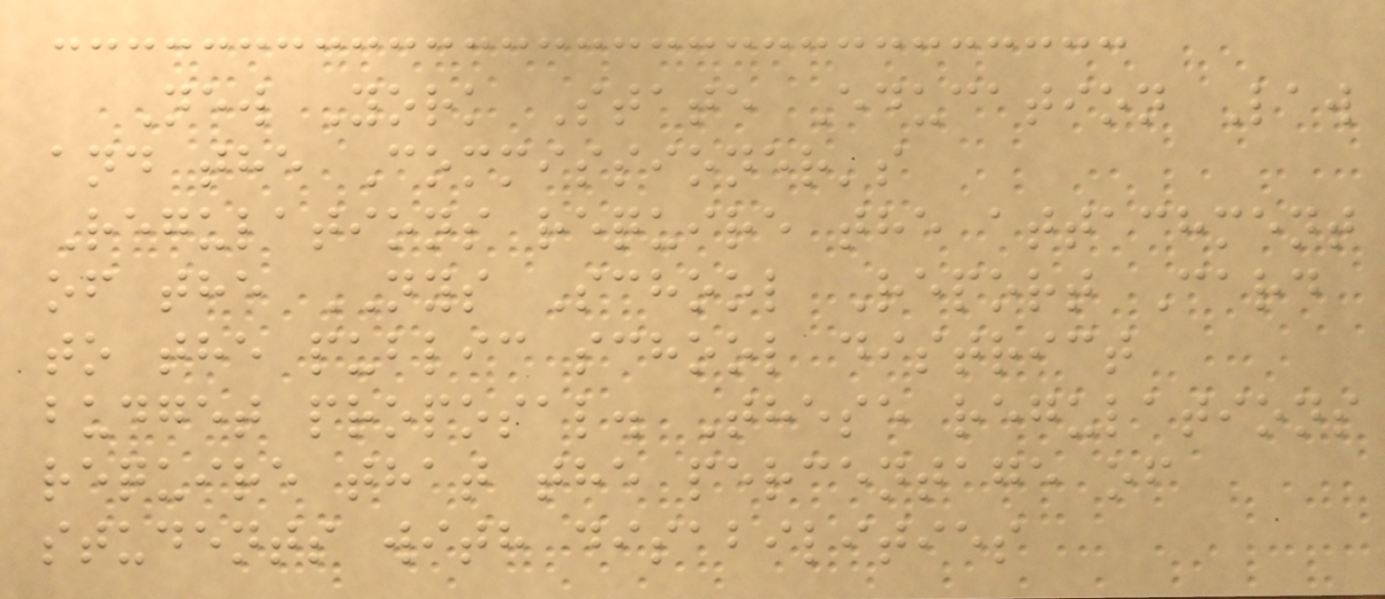New York State Education Law
and the Commissioner's
Regulations require the attachment
of the NYS School Report Card
to the public school district
budget proposal. These regulations
require that the percentage of
students with disabilities
